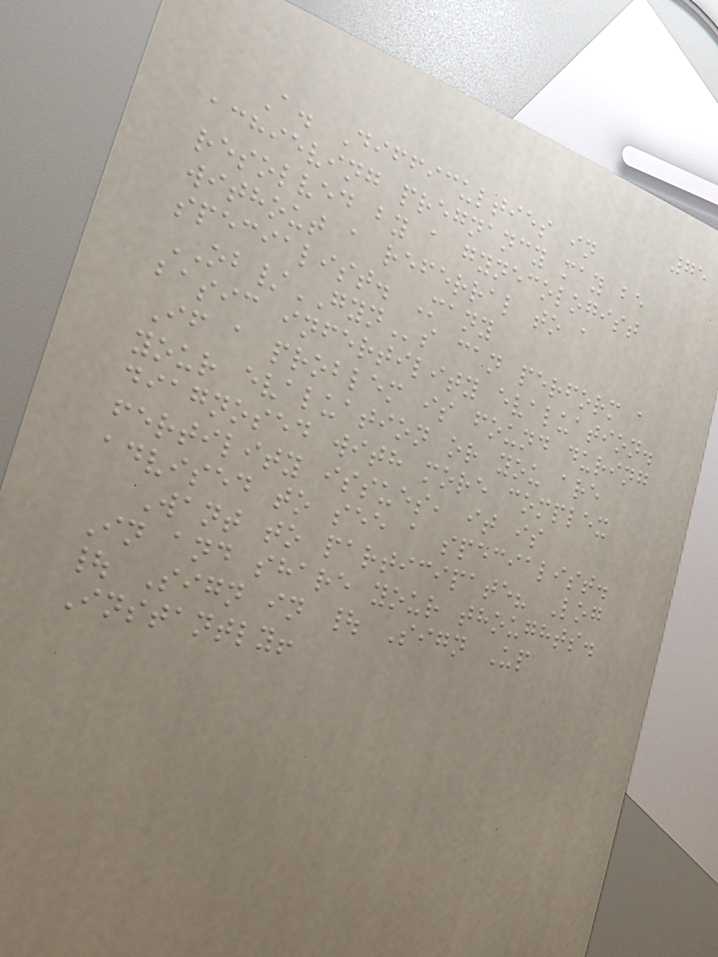75
A. Difficulties in
achieving pregnancy may be
resolved by a gynecologist
without a referral to a
specialist. Many
OB/GYNs can perform a
basic infertility evaluation.
If a problem is found during
your evaluation or you are
diagnosed with more complex
fertility issues, it is
advised to see a specialist.
Want to participate? Log
In and share your thoughts.
| Sign in | Sign Up
Instantly!
